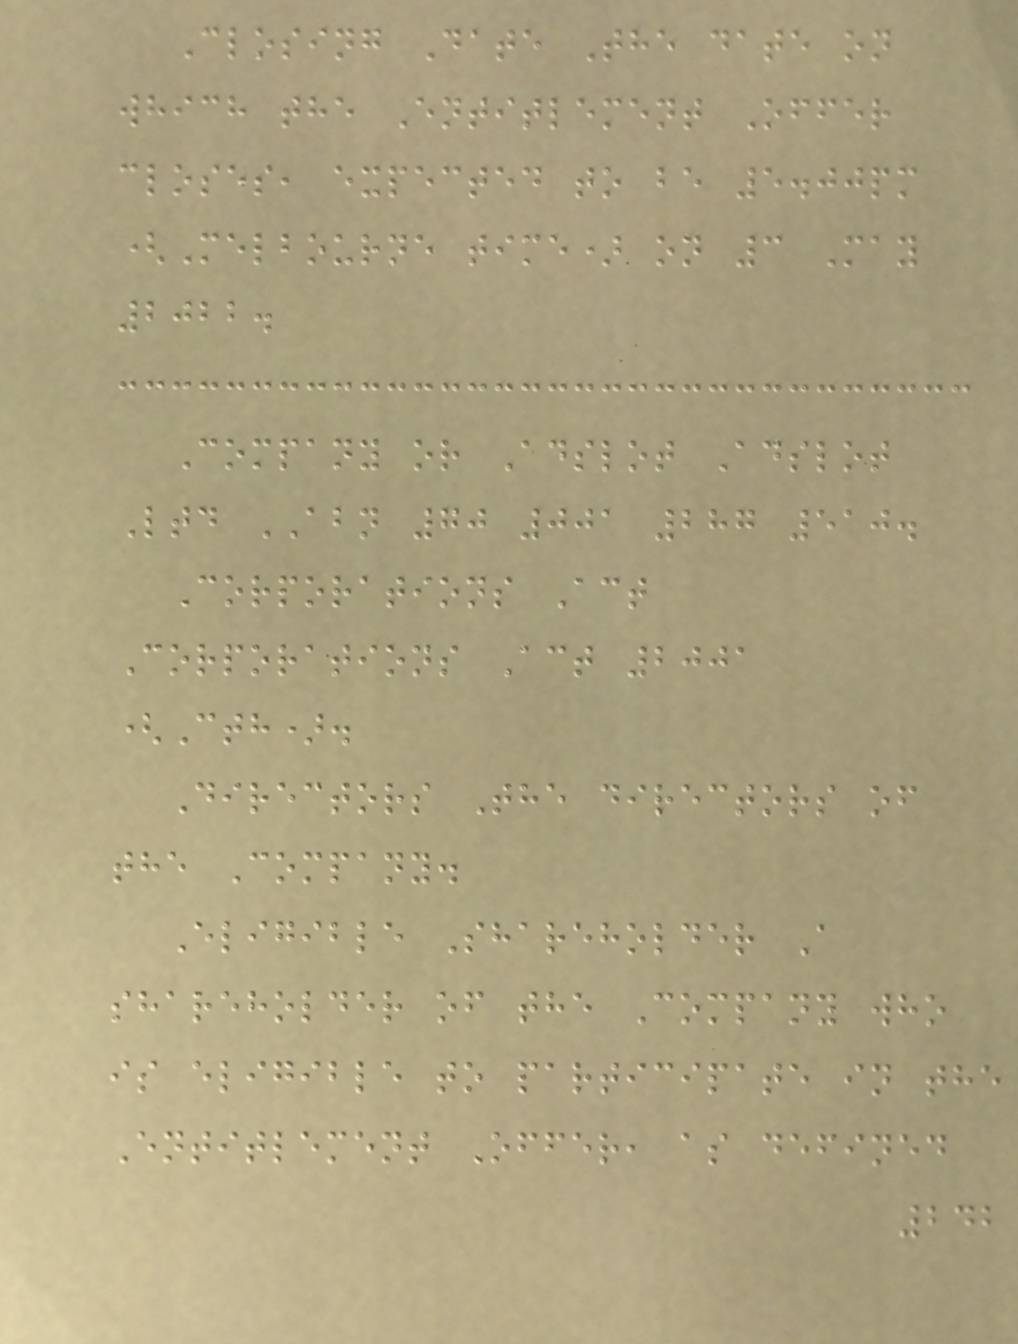Closing Date The date on
which the Entitlement Offer
closes, expected to be 5.00pm
(Melbourne time) on 3 May
2022.
Company or Adslot Adslot
Ltd ABN 70 001 287 510.
Corporations Act
Corporations Act 2001
(Cth).
Directors The directors of
the Company.
Eligible Shareholder A
shareholder of the Company who
is eligible to participate in the
Entitlement Offer, as defined
242
